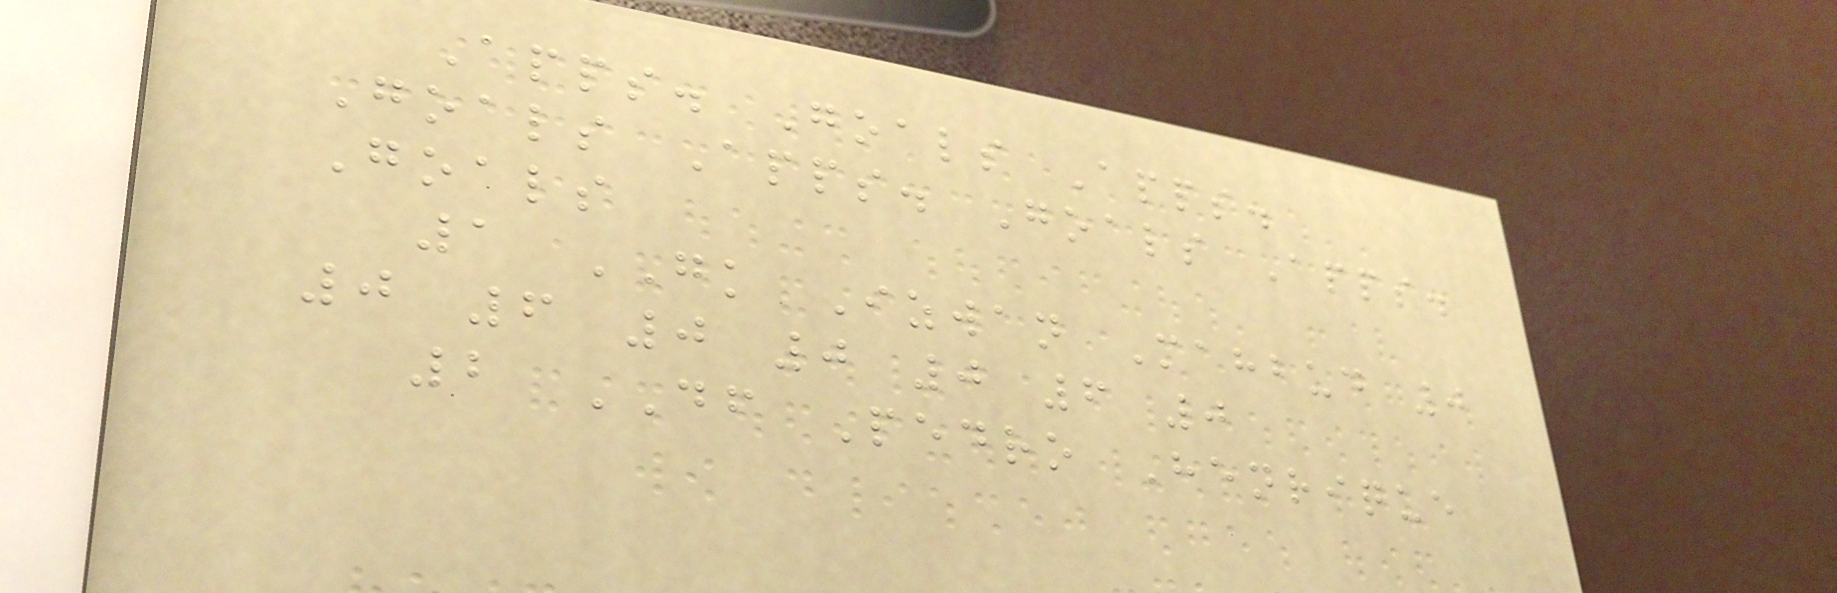Apps. Goals Apps.
Goals Apps. Goals Apps.
Goals
1 GK Izwan Mahbud 0
0 6 0 0 0 6 0
2 DF Pedro Henrique
